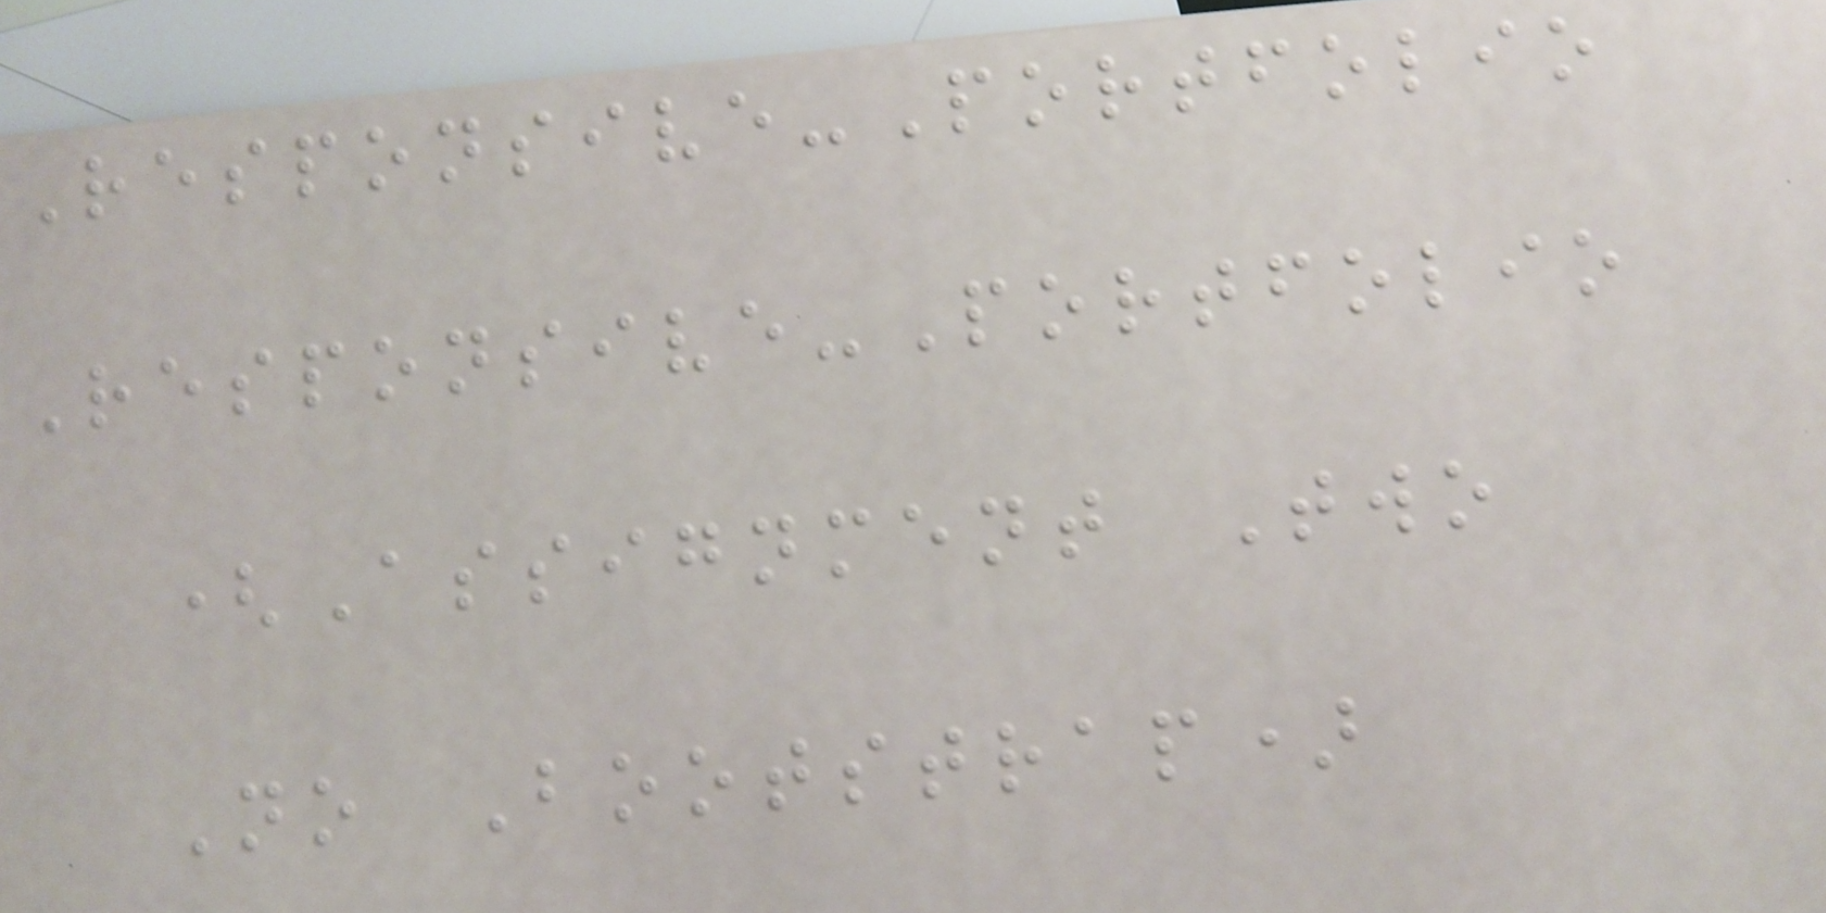Responsive-Portfolio
Responsive-Portfolio
(Assignment Two
No Bootstrap)
